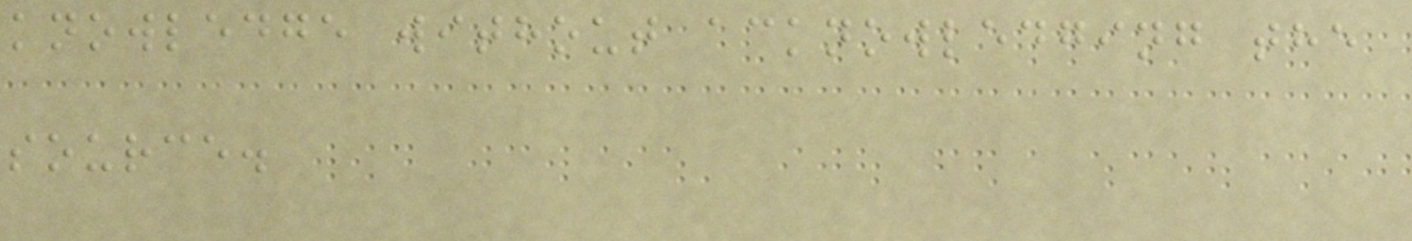knowledge without acknowledging the
source.
